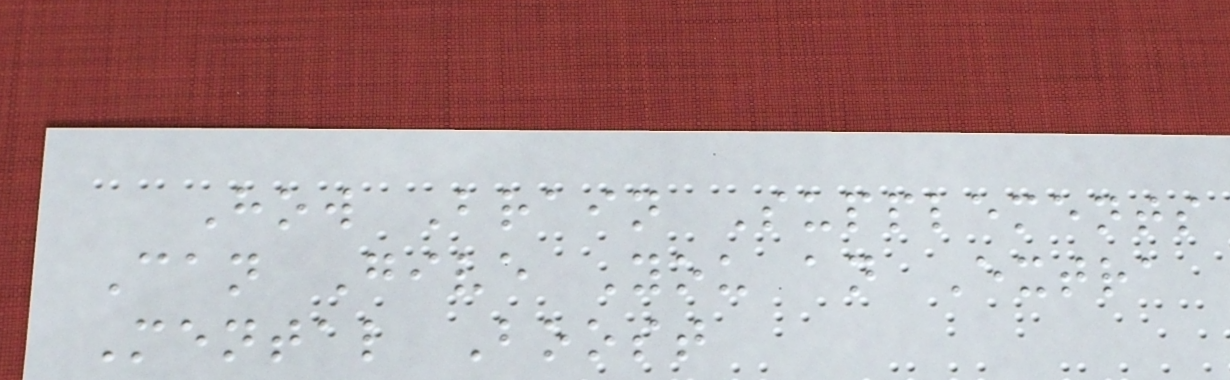How Brain Supplements
Can Give You an Extra
Mental Boost
